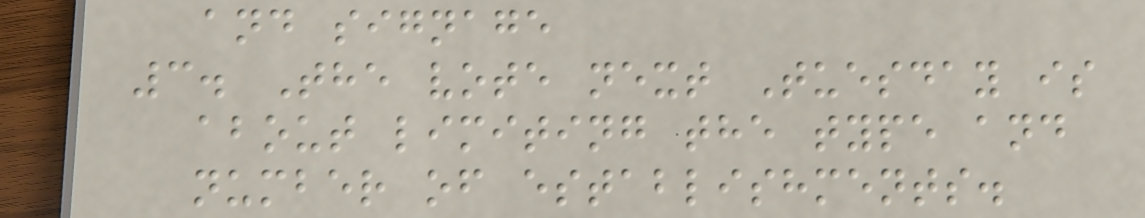and signage
3. The vote next Tuesday is
about limiting the type and
number of establishments.
